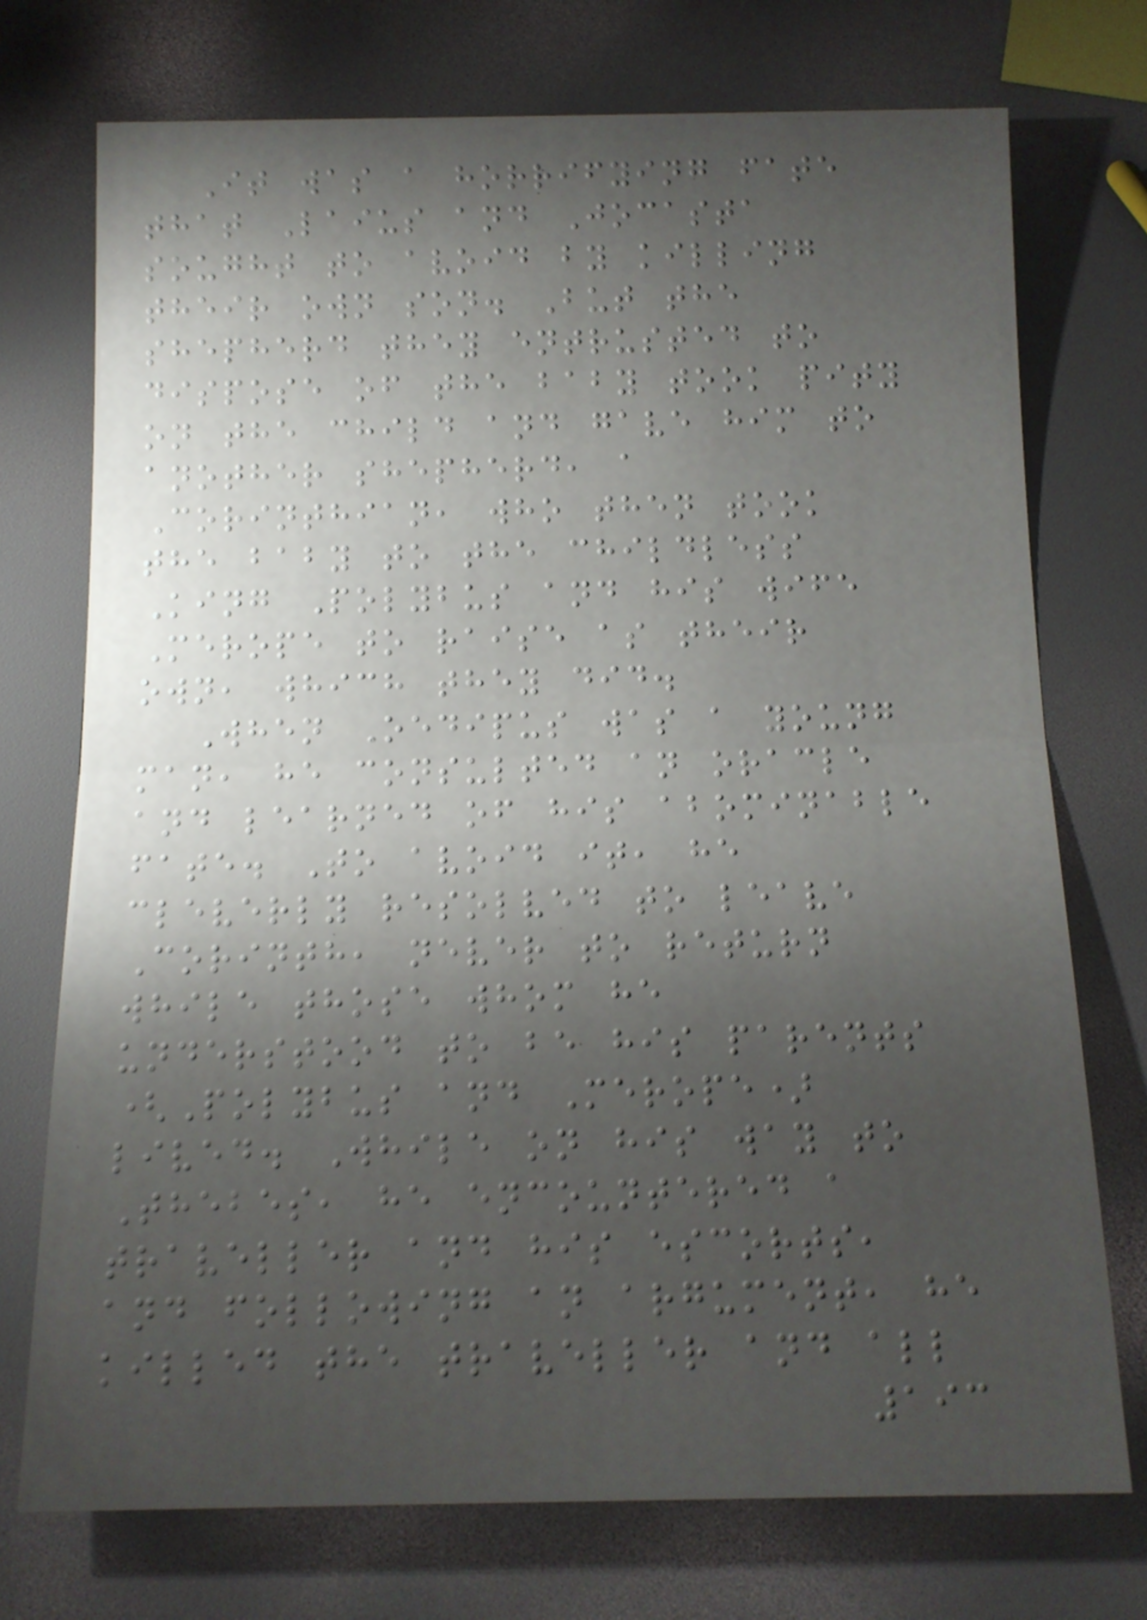It was a horrifying fate
that Laius and Jocasta
sought to avoid by killing
their own son. But the
shepherd they entrusted to
dispose of the baby took pity
on the child and gave him to
another shepherd, a
Corinthian, who then took
the baby to the childless
King Polybus and his wife
Merope to raise as their
own, which they did.
When Oedipus was a young
man, he consulted an oracle
and learned of his abominable
fate. To avoid it, he
cleverly resolved to leave
Corinth, never to return
while those whom he
understood to be his parents
(Polybus and Merope)
lived. While on his way to
Thebes, he encountered a
traveller and his escorts,
and following an argument, he
killed the traveller and all
193
